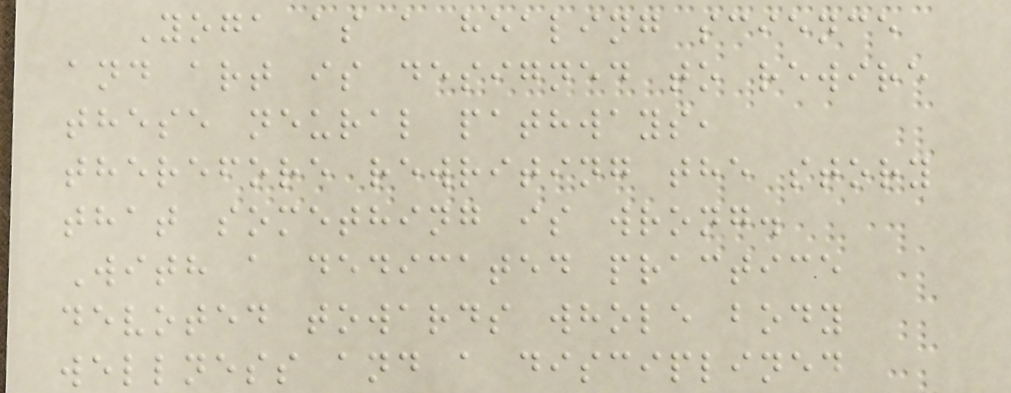Yoga as a healing science
and art is designed to rewire
these neural pathways,
therefore rewriting the story
that something is wrong.
With a dedicated practice
devoted towards whole body
wellness and a disciplined
